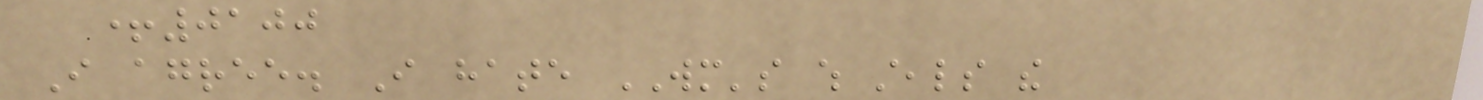+0100
I agree. I hate WM's which steals the
